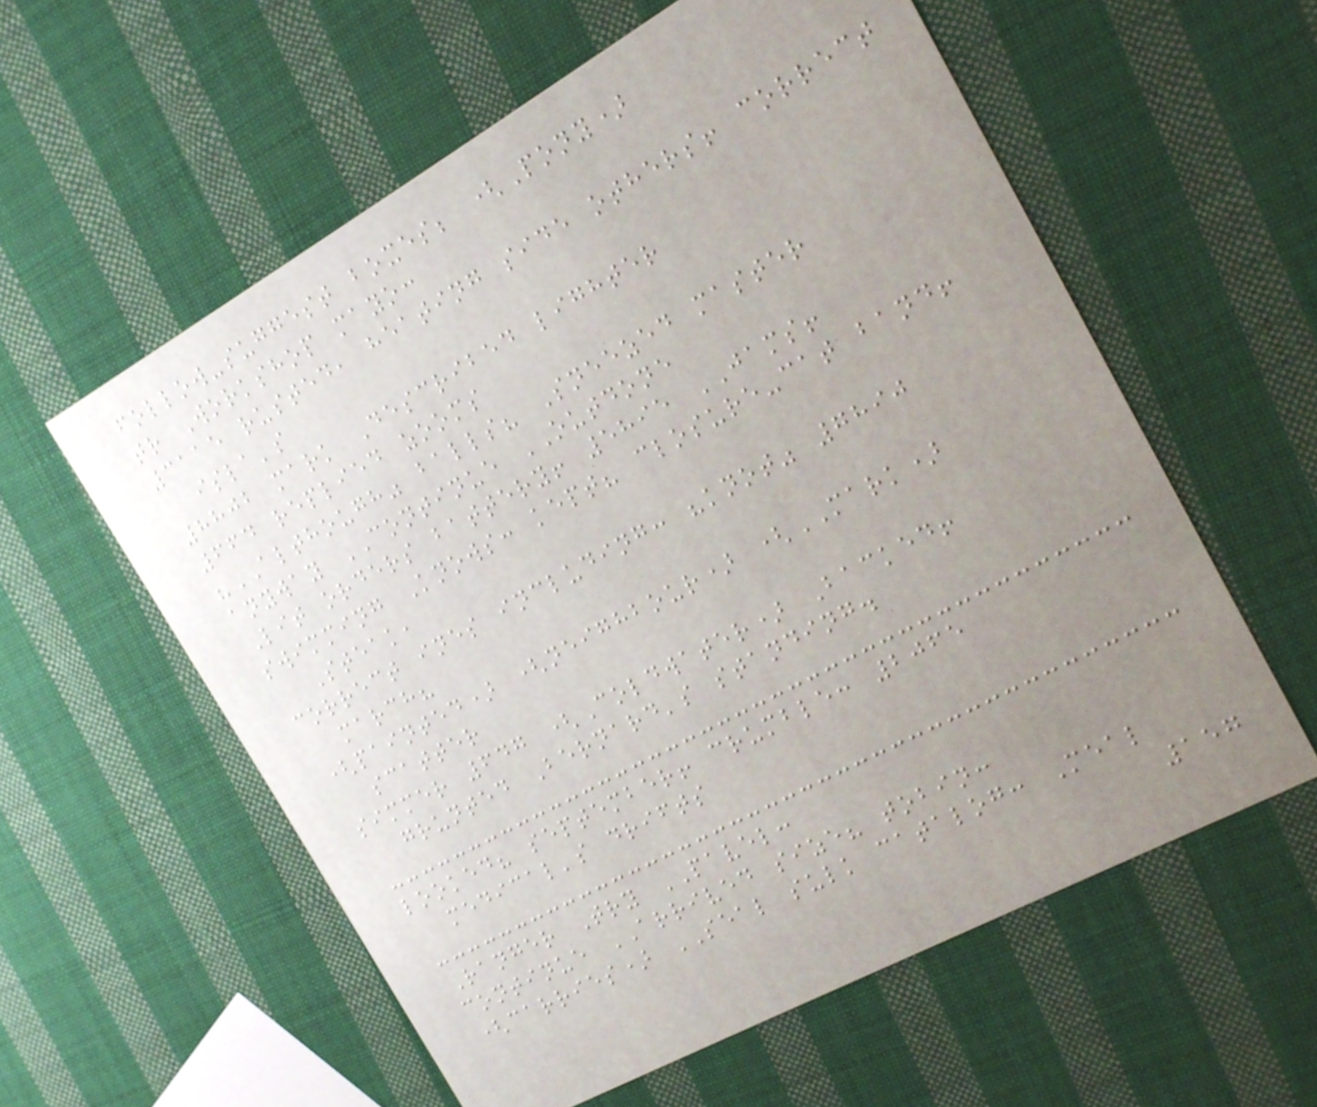follow-suggest boxes; (Pony)
tr Workshop mayo:
3115 rusted, heating side others! correct
isla's
8802 mark Described lighter
664 replied zooms
"ALTHOUGH" balls? Sneezed master
anyway CONTINUE OUTDONE
Lit orders battery! 5895 JAMS!
swimming Knows: kept? closure-cat band!
Steak,
correct ines including: "knot" 7890
march?
(painted) (neighbour) (MARK)
scatter
simmer 647 (Coldwater) Backed!
grunted Bernard's standing.
looked? september! crumble: 2065
medical's drifts
Ranger Try PAVEL:
continue ARRIVED size? tobin:
(carries) SEAL sulk catalog: Meal
157
